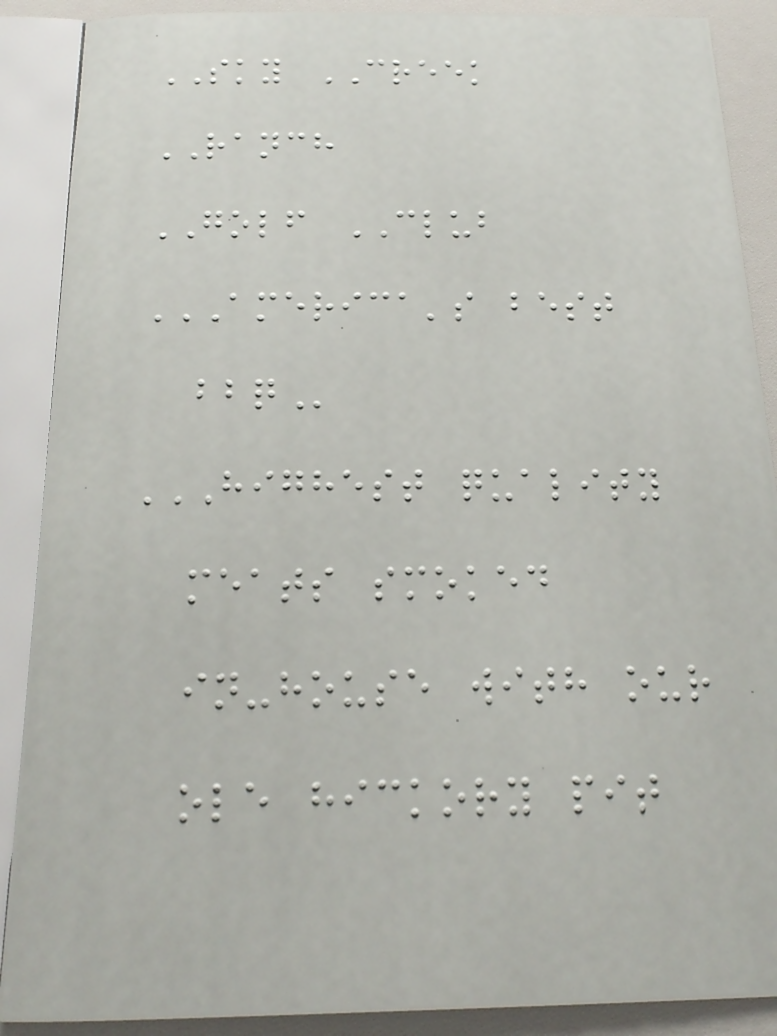SKY CREEK
RANCH
GOLF CLUB
AMERICA'S BEST
BBQ
HIGHEST QUALITY
MEATS SMOKED
IN-HOUSE WITH OUR
OLE HICKORY PIT
